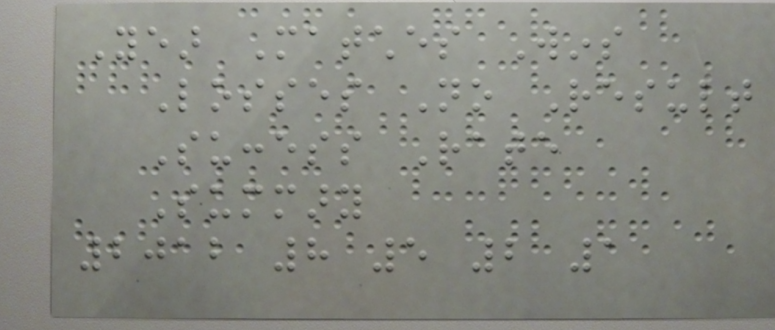Year Matches Wins
Losses No Result
Success Rate
Summary
2012 8 5 2 1
